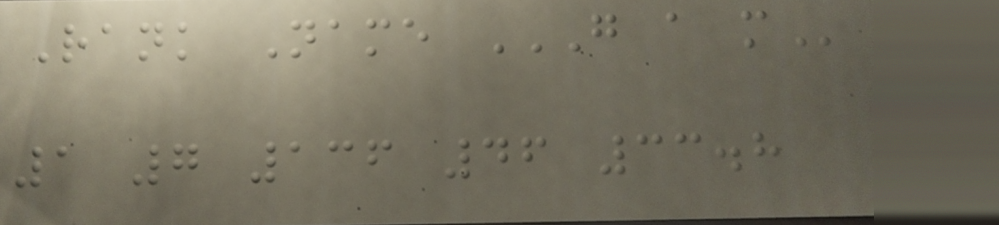Rank Name G A M
1 7 136 46 33.8
